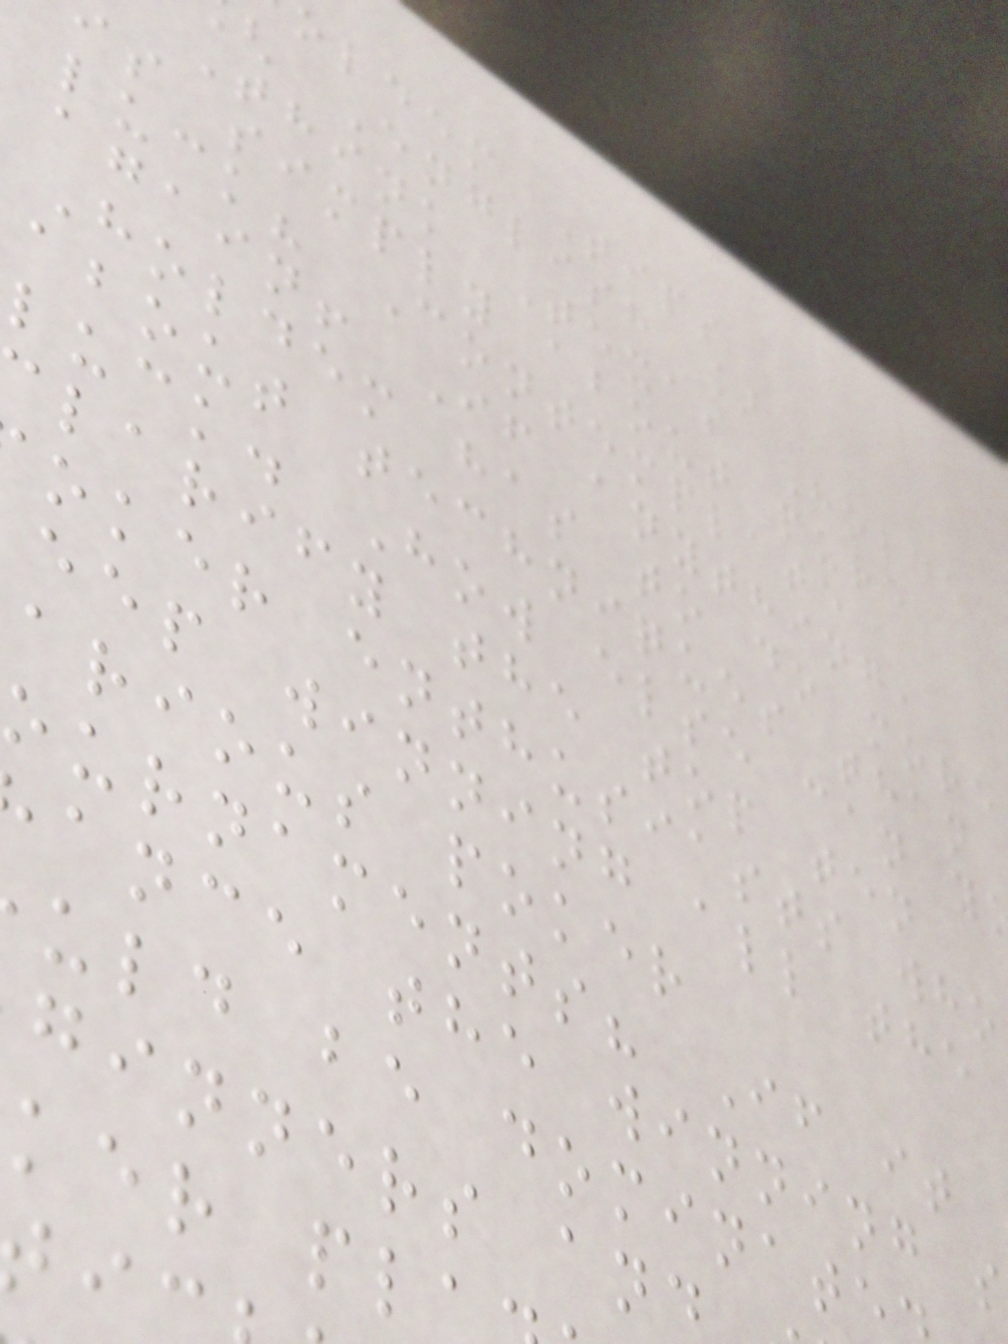oldem Tips
English ]
Think Texas Holdem
s simply about pure
luck? Contemplate
again! If anything,
Holdem has to do more
about techniques than
luck. How else can y
larify the top ten
oker enthusiasts who
eep winning all the
arious poker
ournaments? If it
ance the winning s
uld be dominate
ginners an
ker pl
